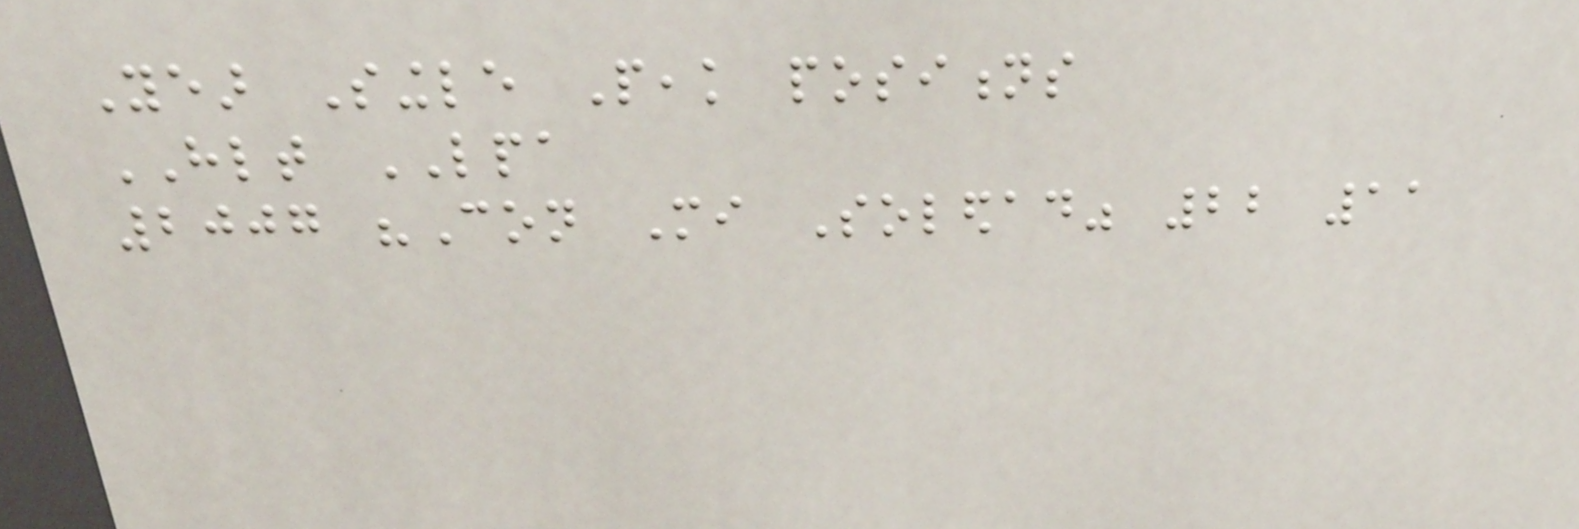Year Single Peak positions
HLT LPA
2007 "Con Mi Soledad" 22 11
